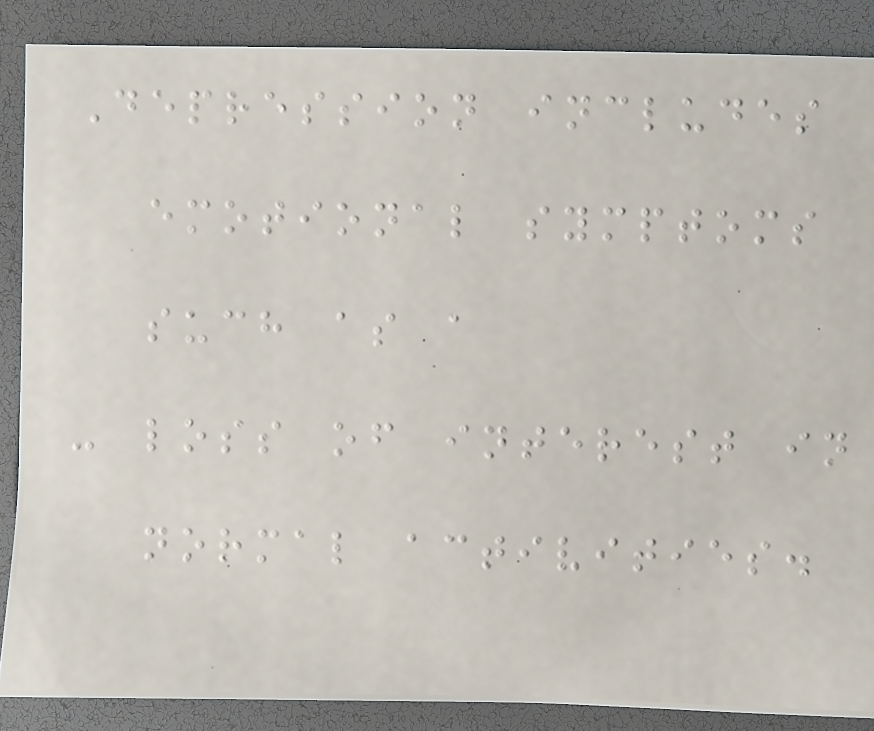Depression includes
emotional symptoms
such as a
- loss of interest in
normal activities.
